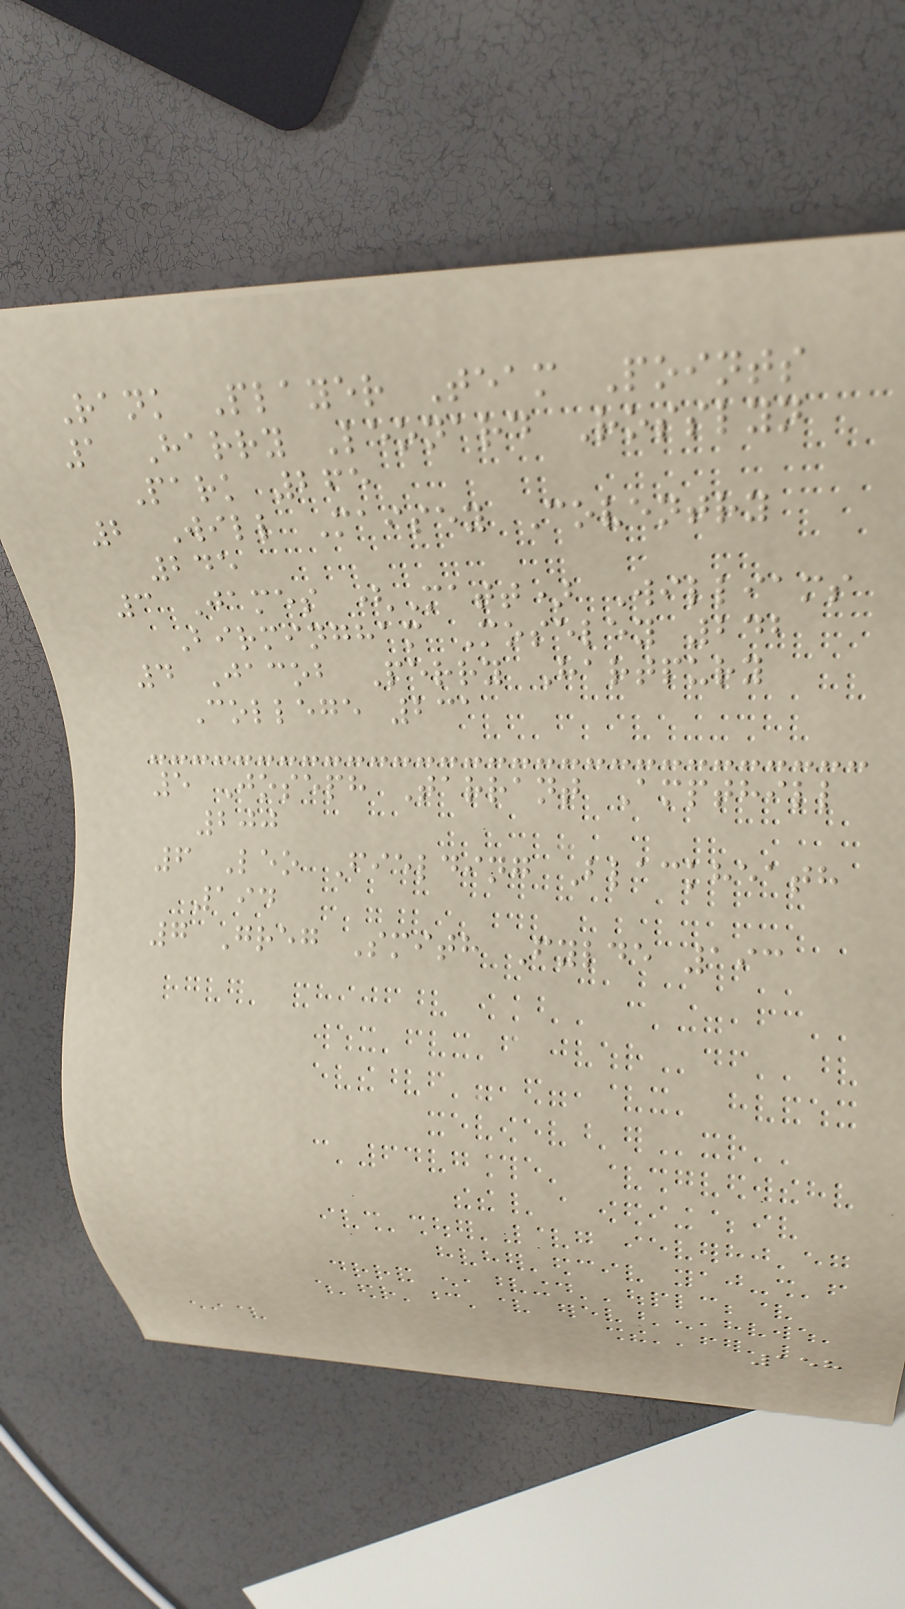Rank Player Team Points
1 Harry Leonard Rosslyn
Park 265
2 Will Maisey Coventry
245
3 James (Matt) Williams
Birmingham Moseley 242
4 Jacob Perry Hartpury
College 231
5 Joseph Tarrant Ampthill
200
6 Leo Fielding Blackheath
194
7 Greg Smith Fylde 193
158
